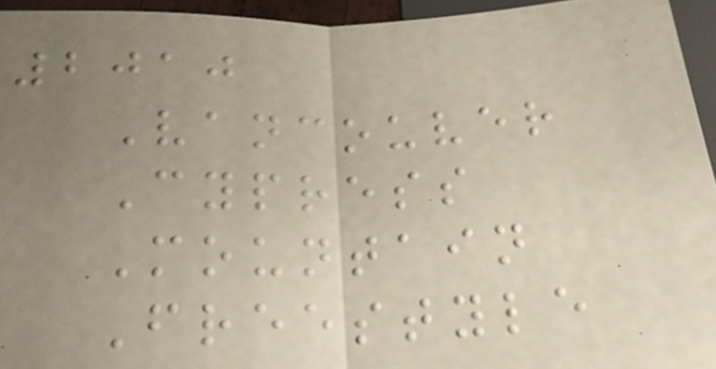2010
Vancouver
Cypress
Mountain
Freestyle
